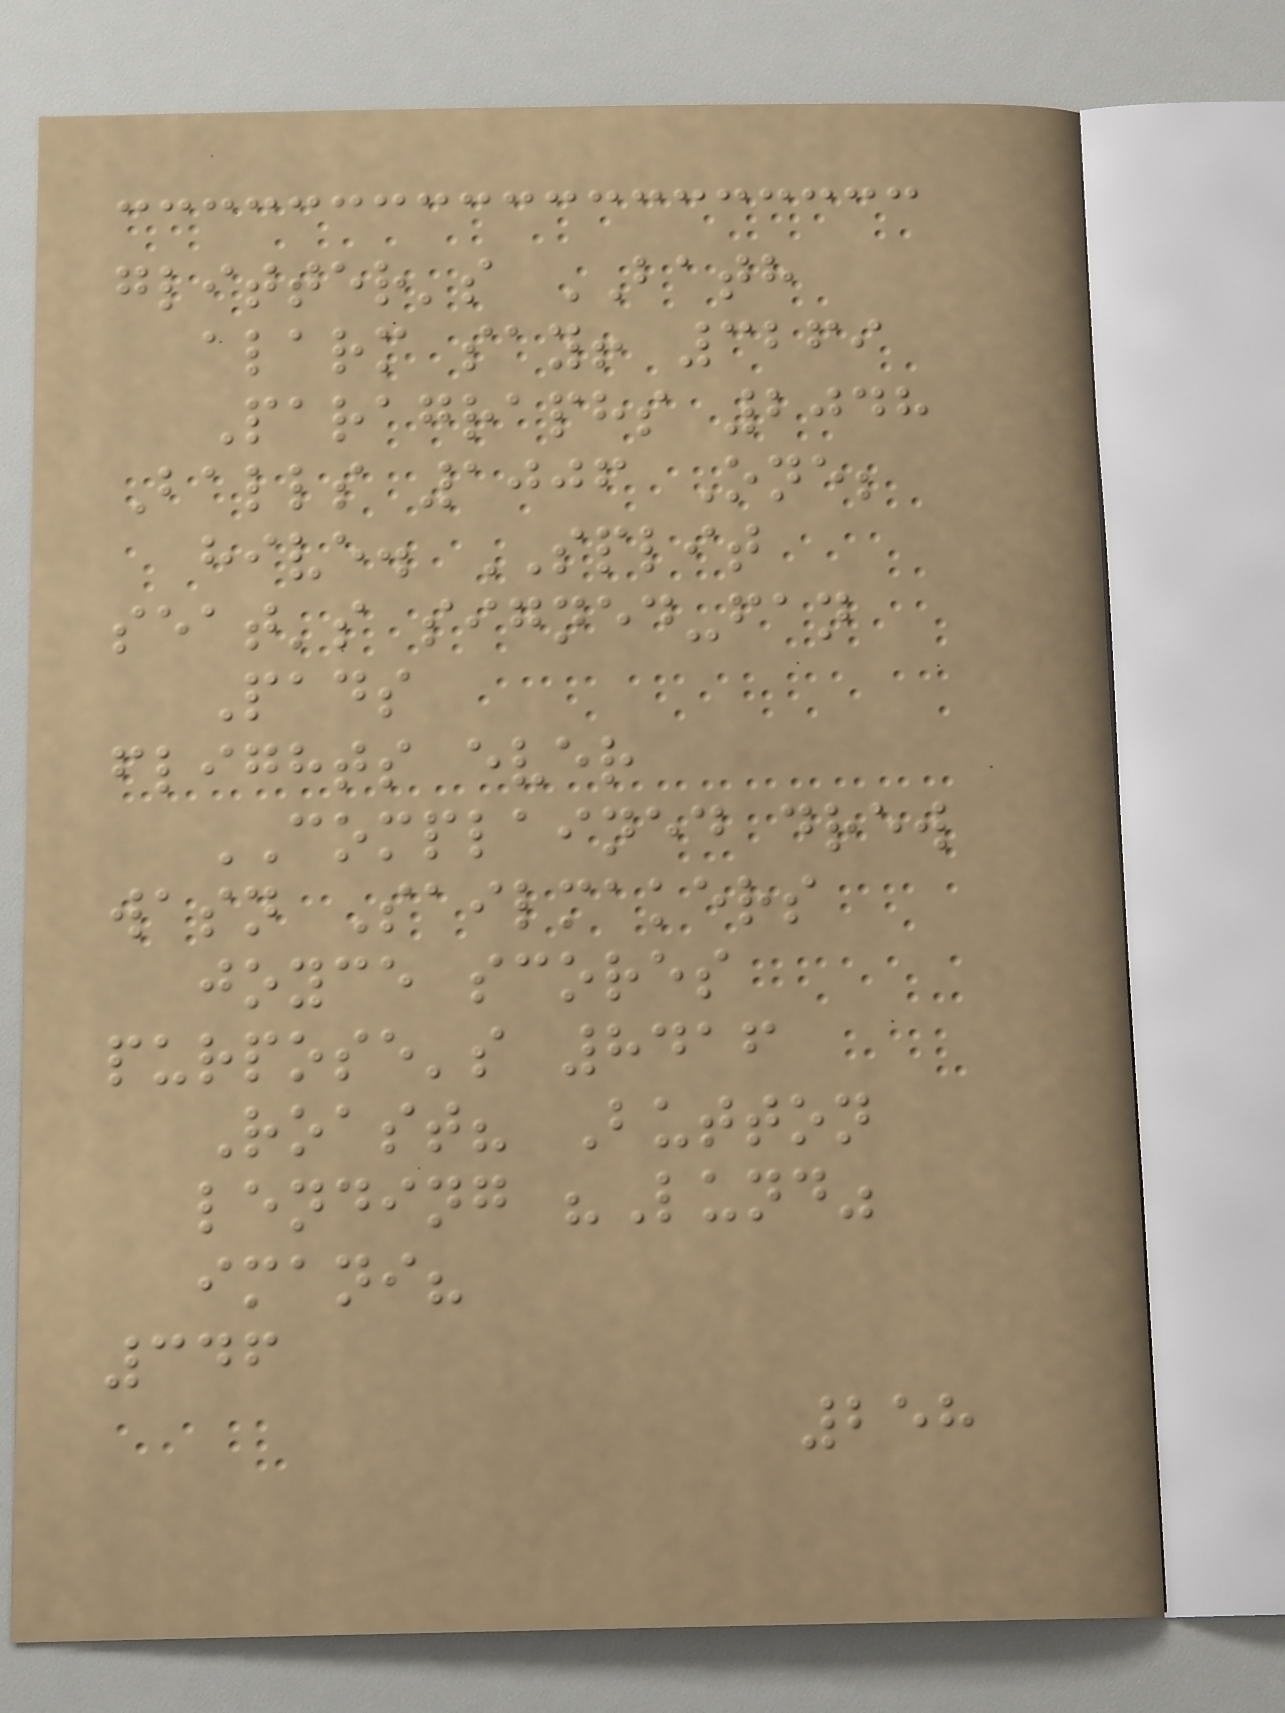glitter's BATH
alarm say! 3269
Paragraphs 2048
Balls 1006 One;
hive. SPLIT
seat's signed-fan
Pads
flights ever
COMPLAINED drew
wasn Sailmakers
joyce scores
purpose's 8416
Roast? Button
lending "Lund"
imani?
346
258
